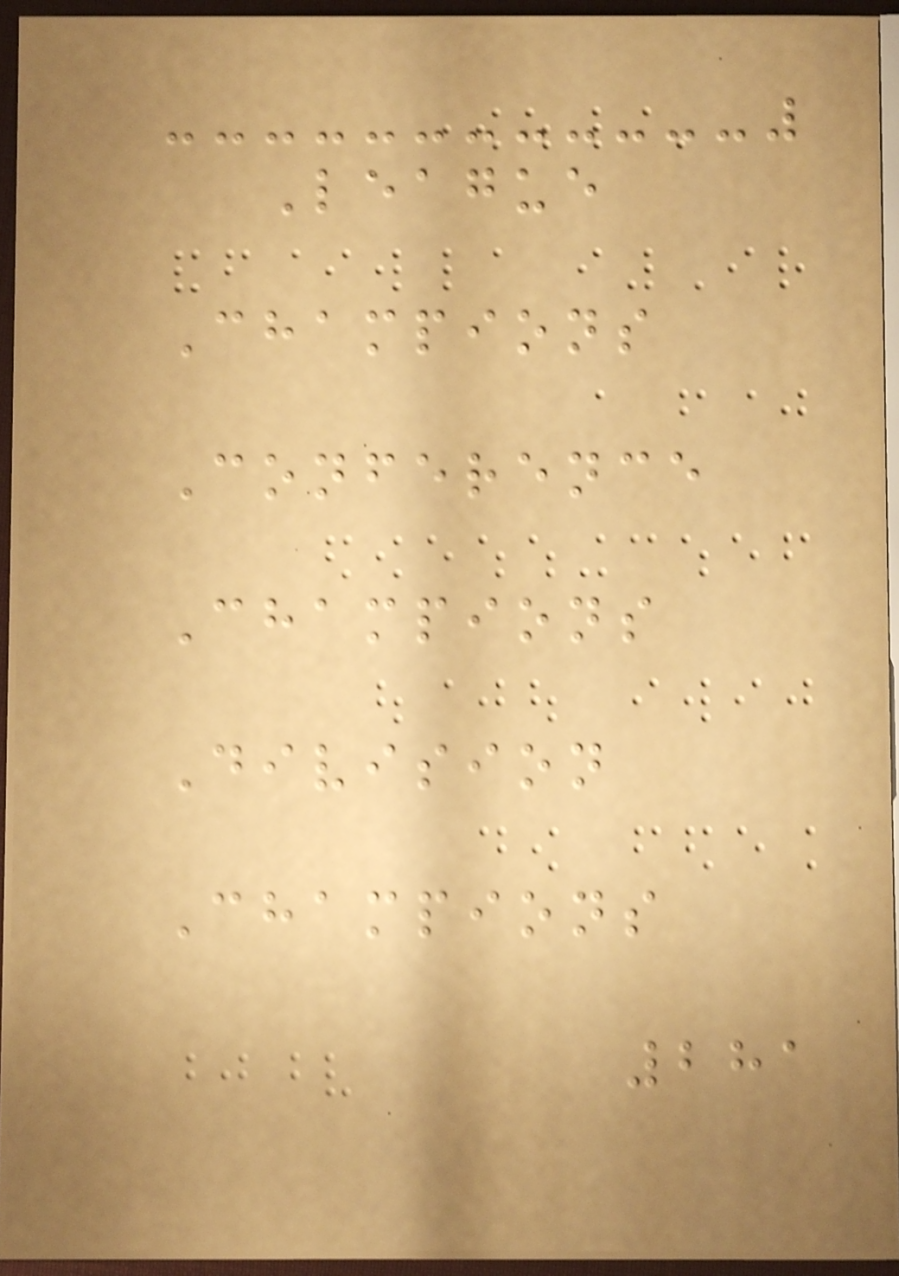League
Champions
Conference
Champions
Division
Champions
281
